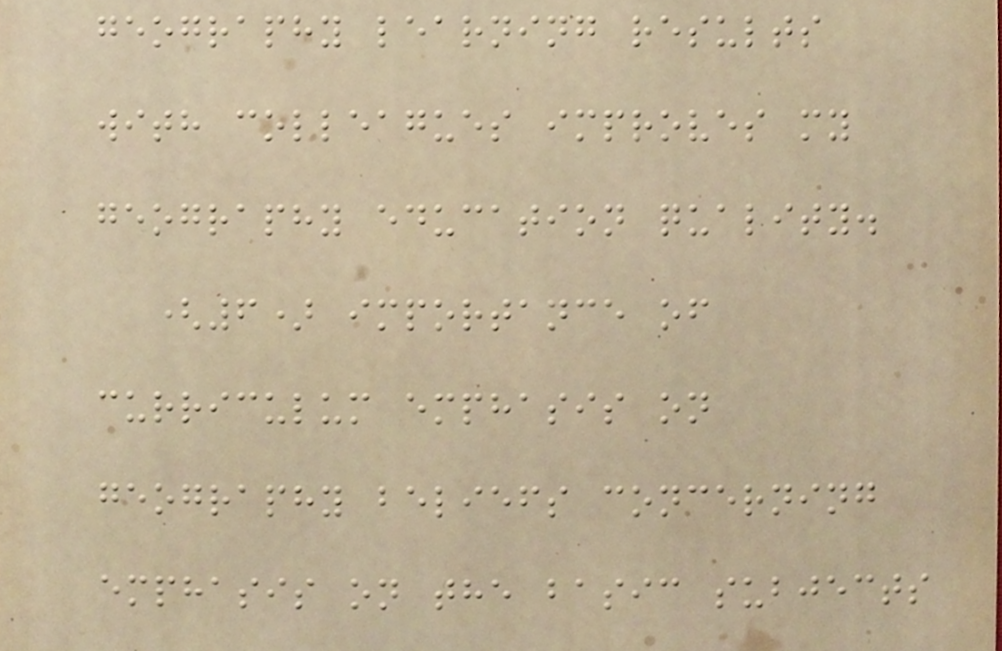geography learning results
with colleagues improves my
geography education quality.
(6) importance of
curriculum emphasis on
geography beliefs concerning
emphasis on the basic subjects
